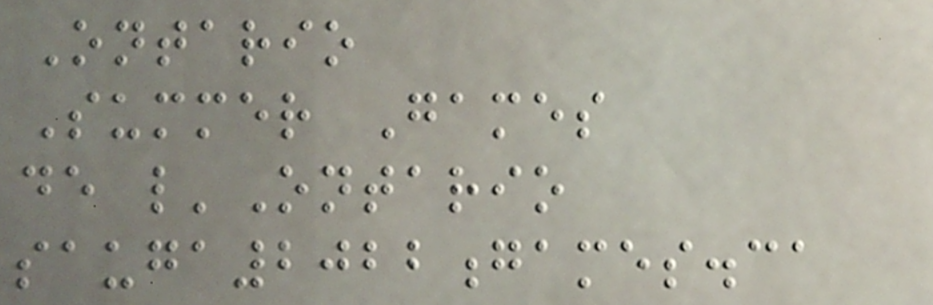Ontario
Summer Games
de l'Ontario
sauga2022games.ca
